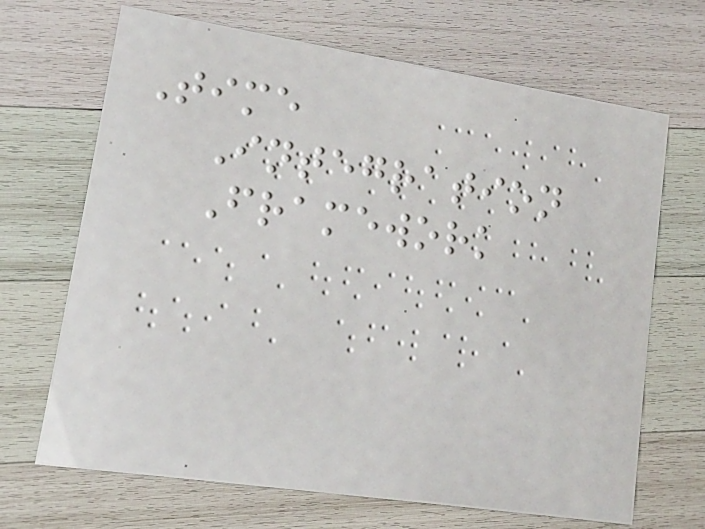Time
Integration
Framework
